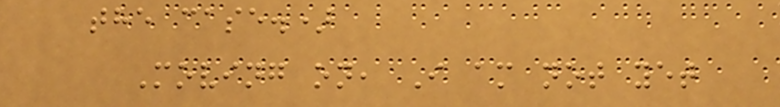the case.)
Moving on, I am not yet
